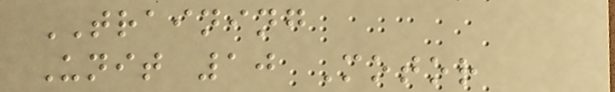TRAINING
Unit 10 Motor
